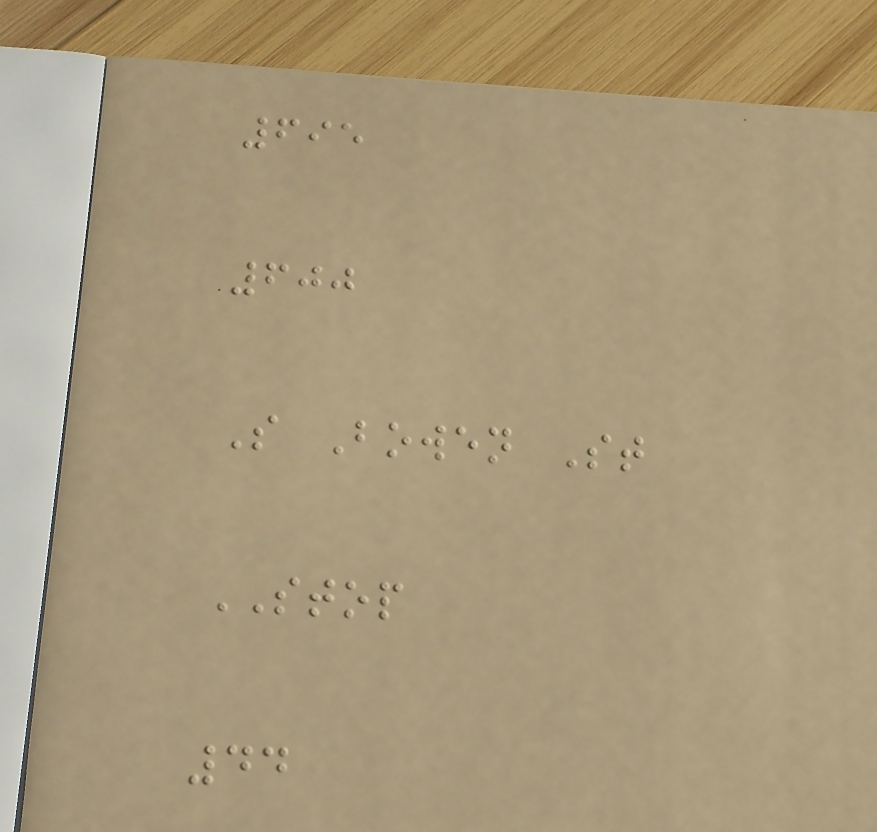695
600
S Bowen St
STOP
44
